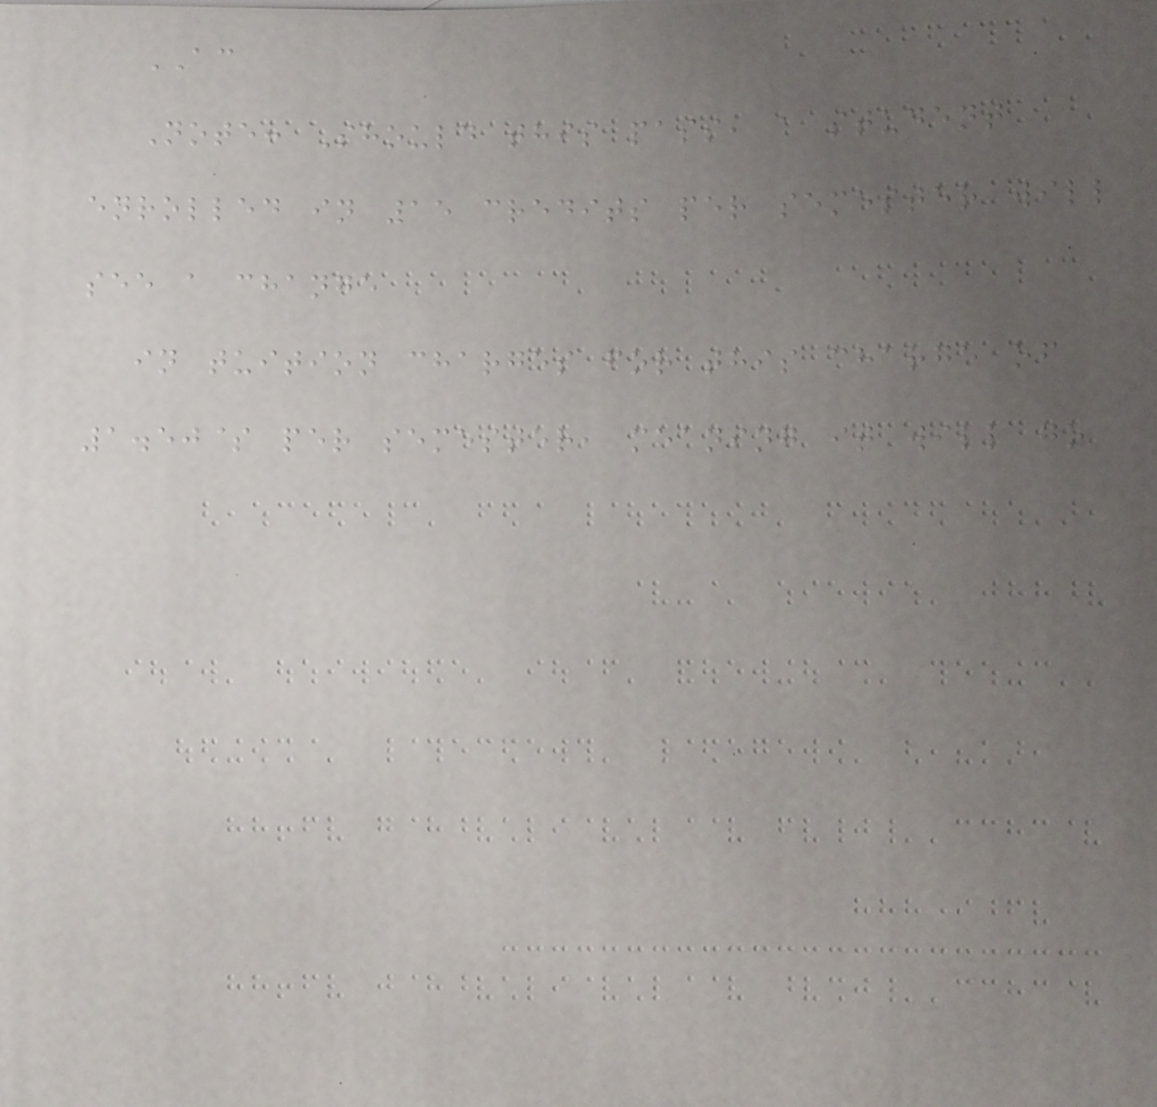AC
Note: Should this pass, a student
enrolled in 15 credits per semester will
see a change
in tuition charges for this charge of
1.50$ per semester, meaning it will go
